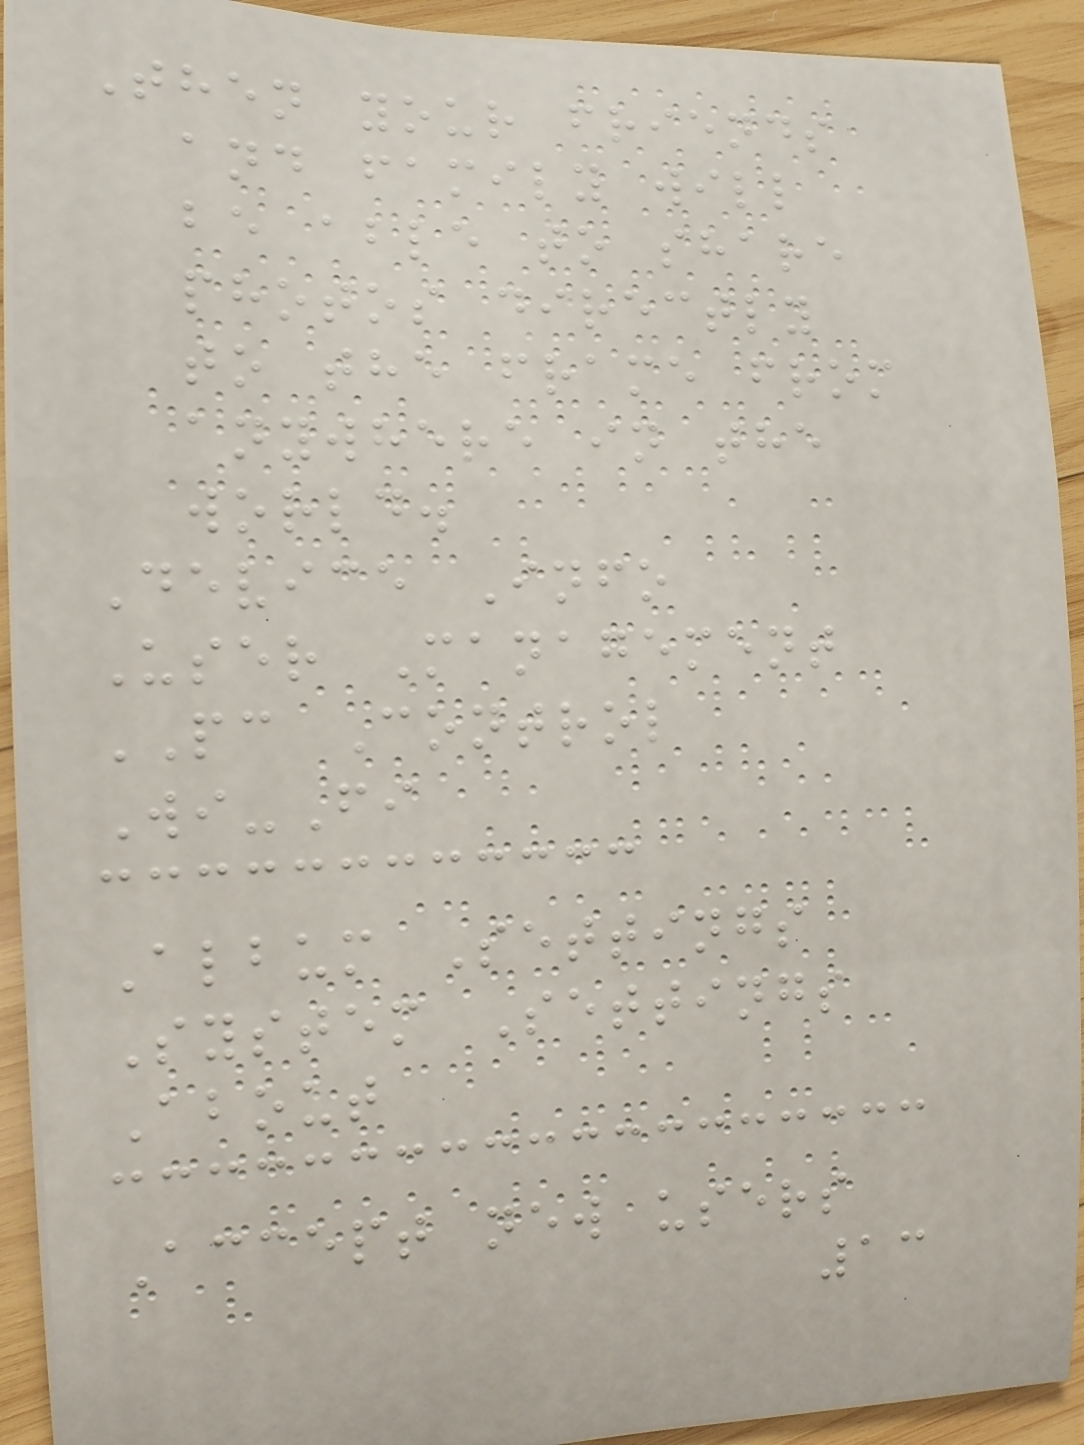Then your friends
and family will
be able to share
photos directly
to the frame from
anywhere in the
world.
Device Info
User Management
PC Control
Wi-Fi
Album Settings
System Settings
About
Accept new users
13
